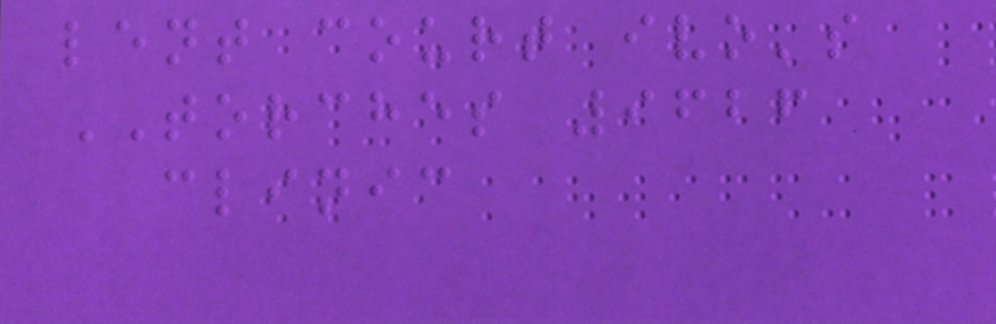lent court ivo's
TORCHES 9626
clinic
